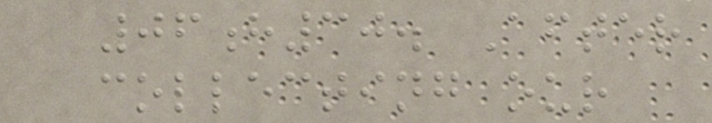06h30. After
collecting our
